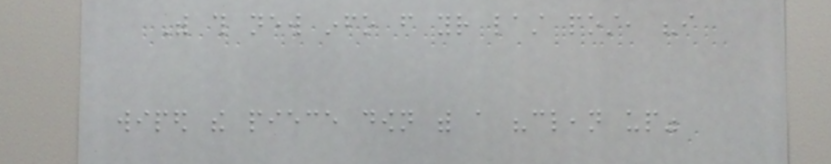With this new info from your last post, "i
wiped the piece down with a "clean up"
